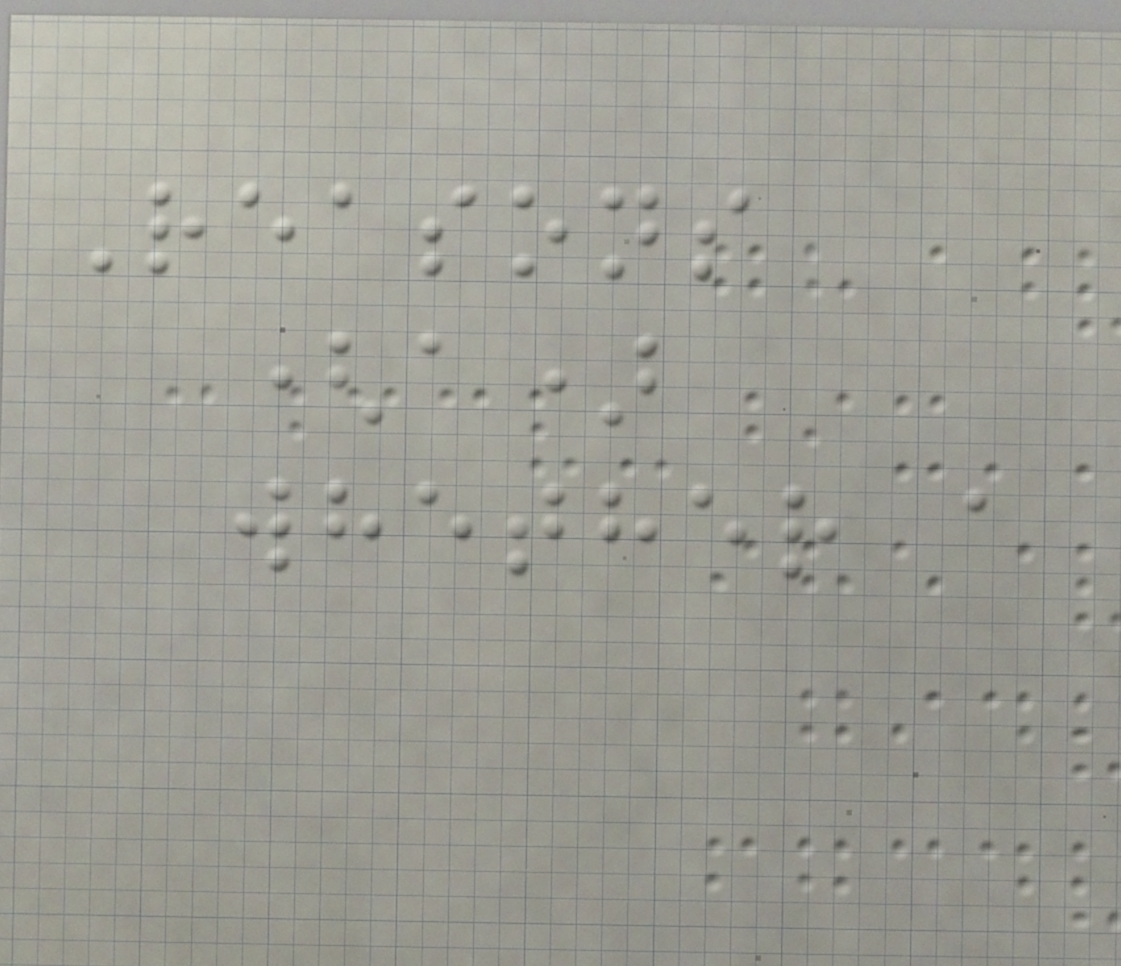Reasons
(a)
whether a
